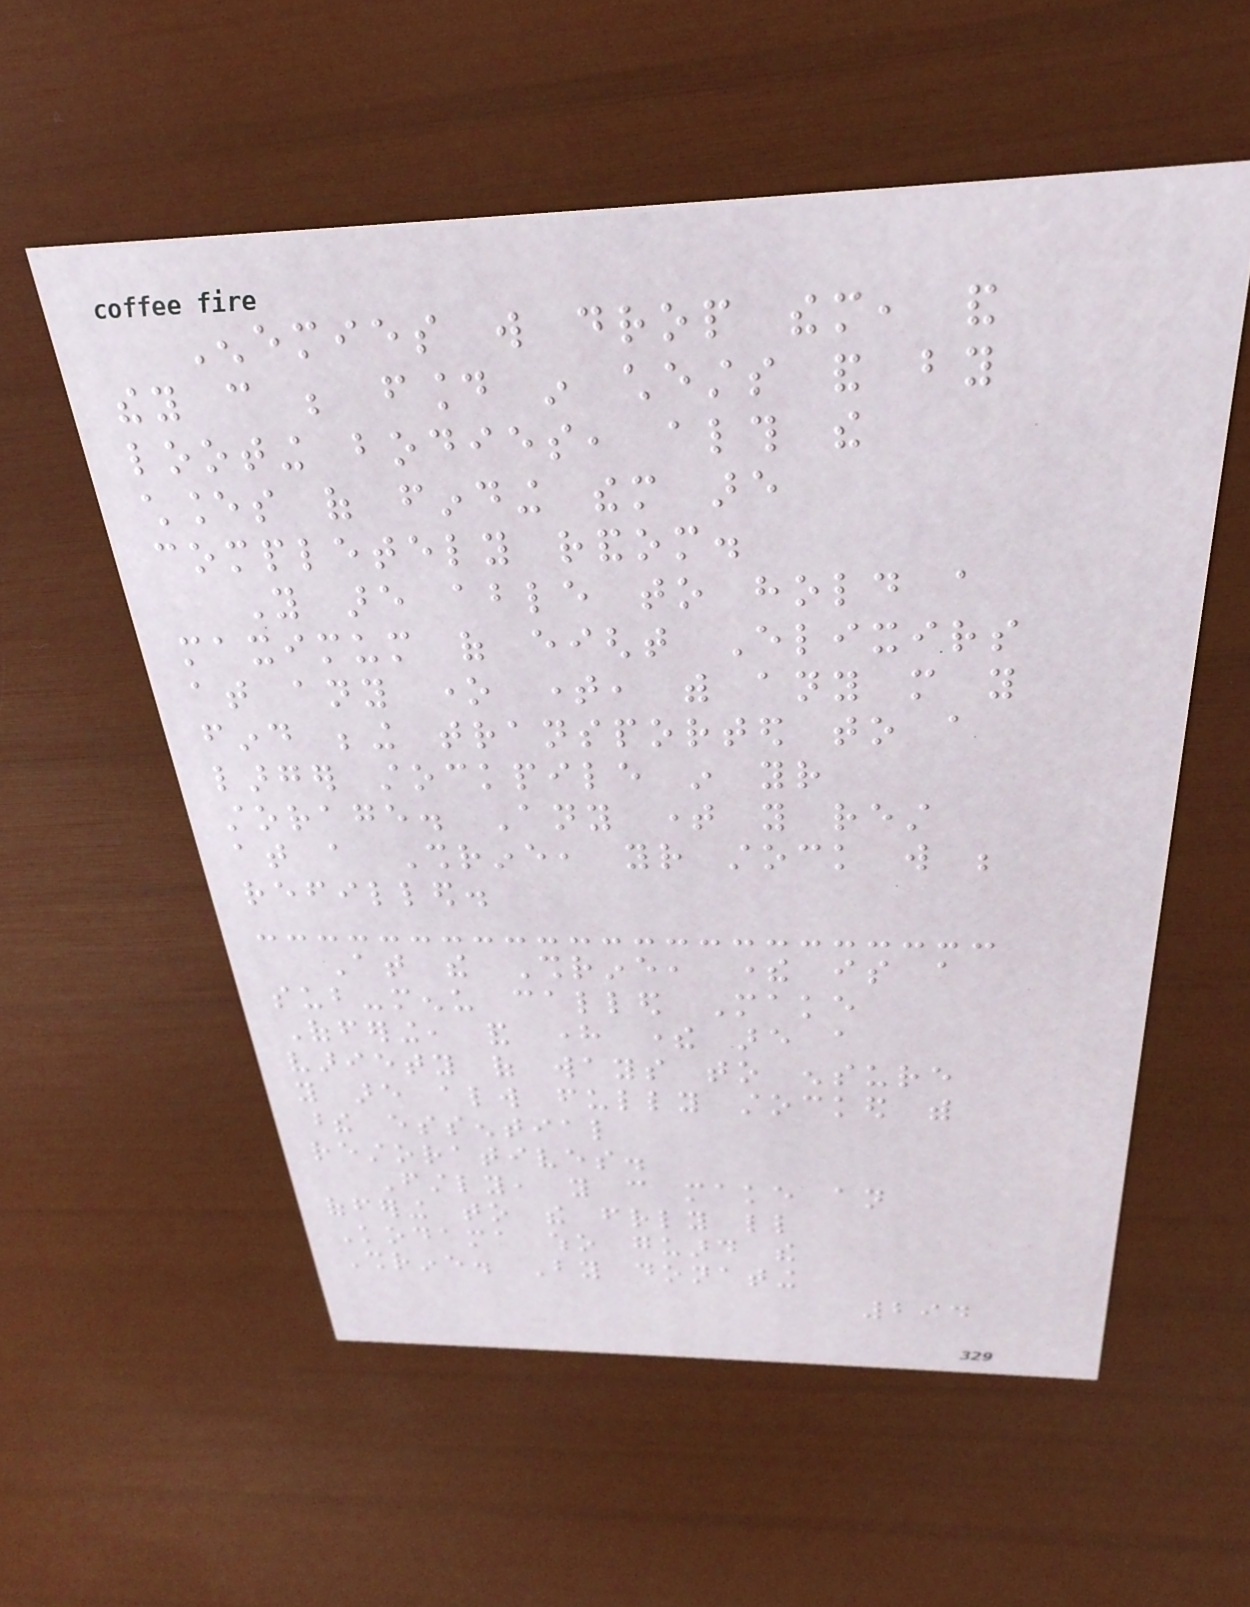Enemies will drop them, and
they can be found in chests and by
looting bodies, although the
chances of finding them are
completely random.
You are able to hold a
maximum of eight Elixirs
at any one time, with any more you
find being transported to a
larger stockpile in your
storage. Any time you rest
at a Shrine, your stock will be
refilled.
At the Shrine, there is a
sub-menu called Make
Offering, and here there are a
variety of ways to ensure
you are always fully stocked with
these essential
restoratives.
Firstly, you can make an
offering to the friendly little
Kodama who guard the
Shrine. By donating
294
